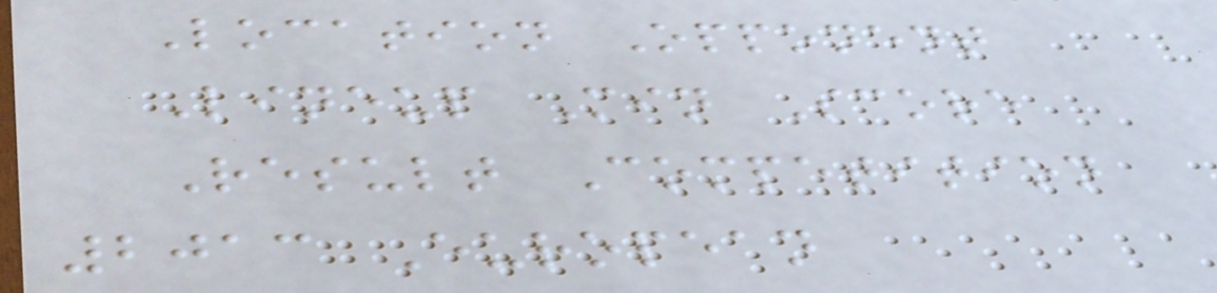Location Opponent
Lineup Min Score
Result Competition
2013 European
